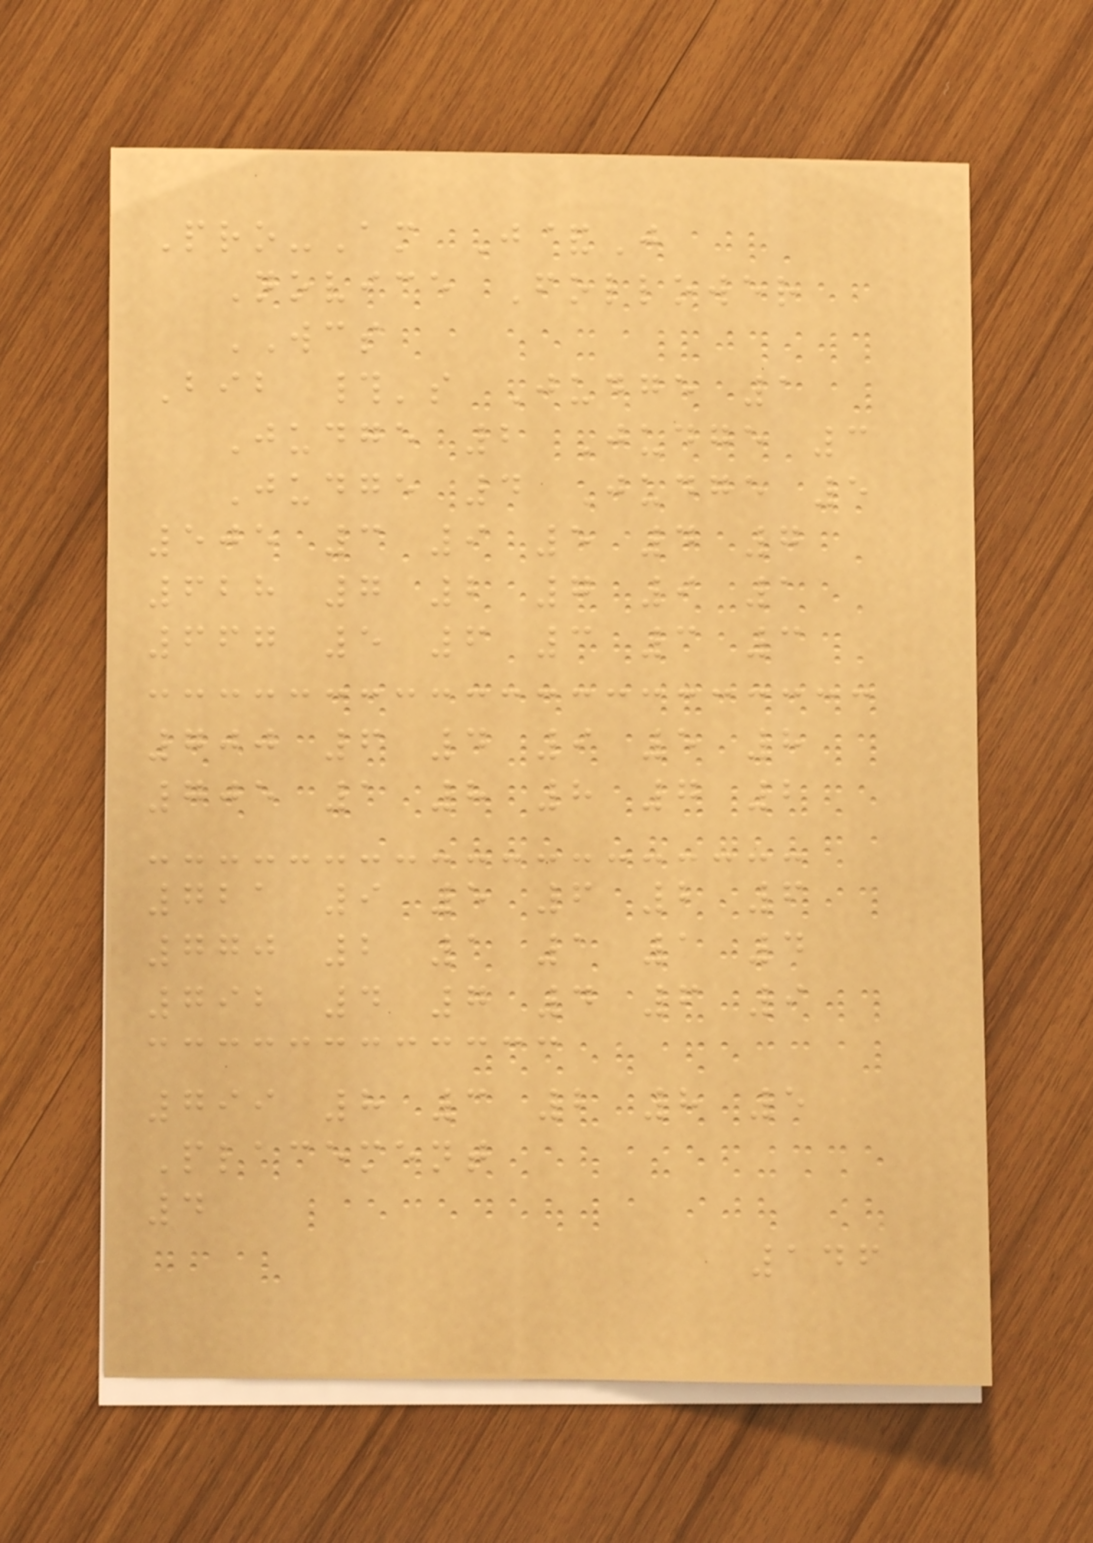Pro-Am J&J
Novice Follower
WCS
Bib #'s Judge 1
Judge 2 Judge 3
Judge 4 Judge 5
505 3 9 5 4 7
628 7 2 7 9 1
667 5 6 3 3 3
700 6 4 9 5 8
705 1 8 8 7 2
721 9 5 6 2 6
770 2 1 1 1 4
792 4 7 4 6 9
799 8 3 2 8 5
Placement
4
146
